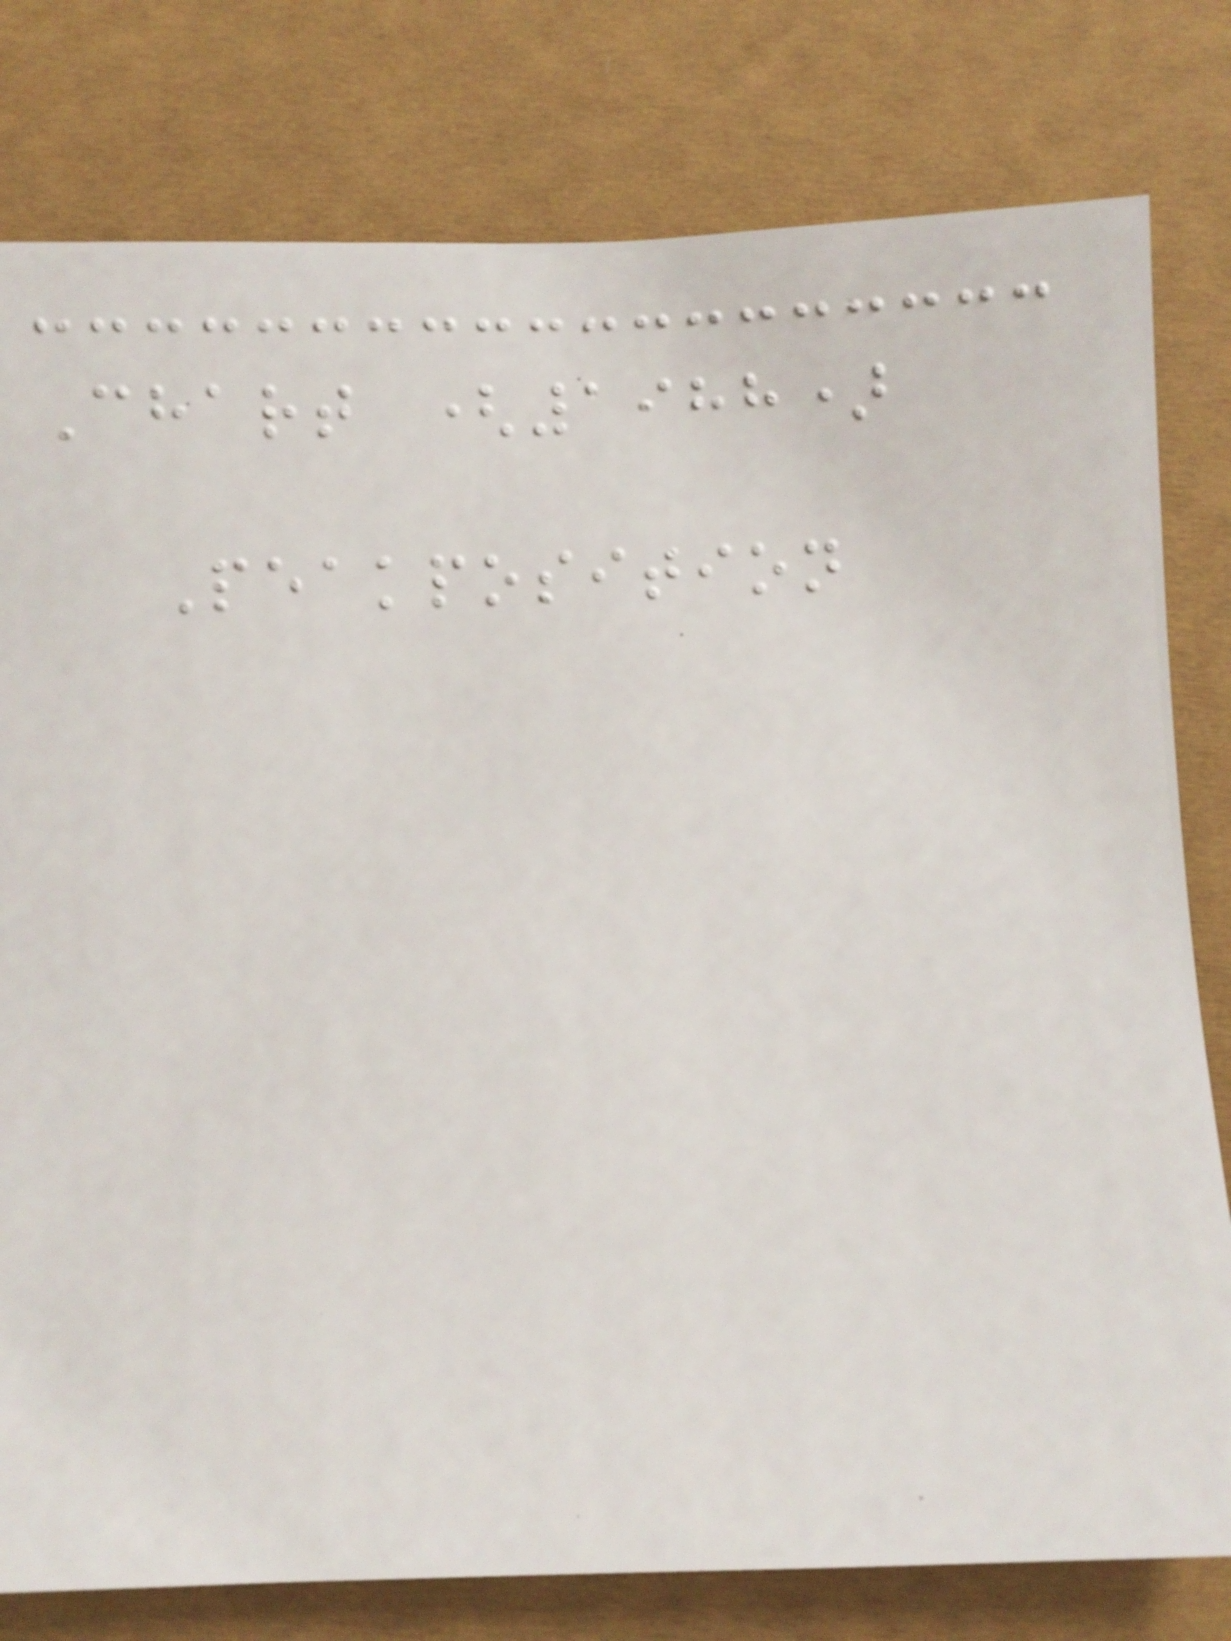Chart (1988)
Peakposition
